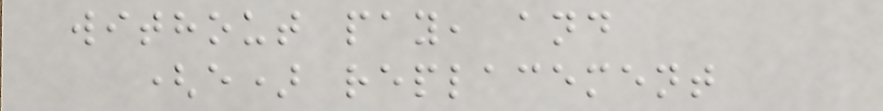without pay, and
(e) replacement
